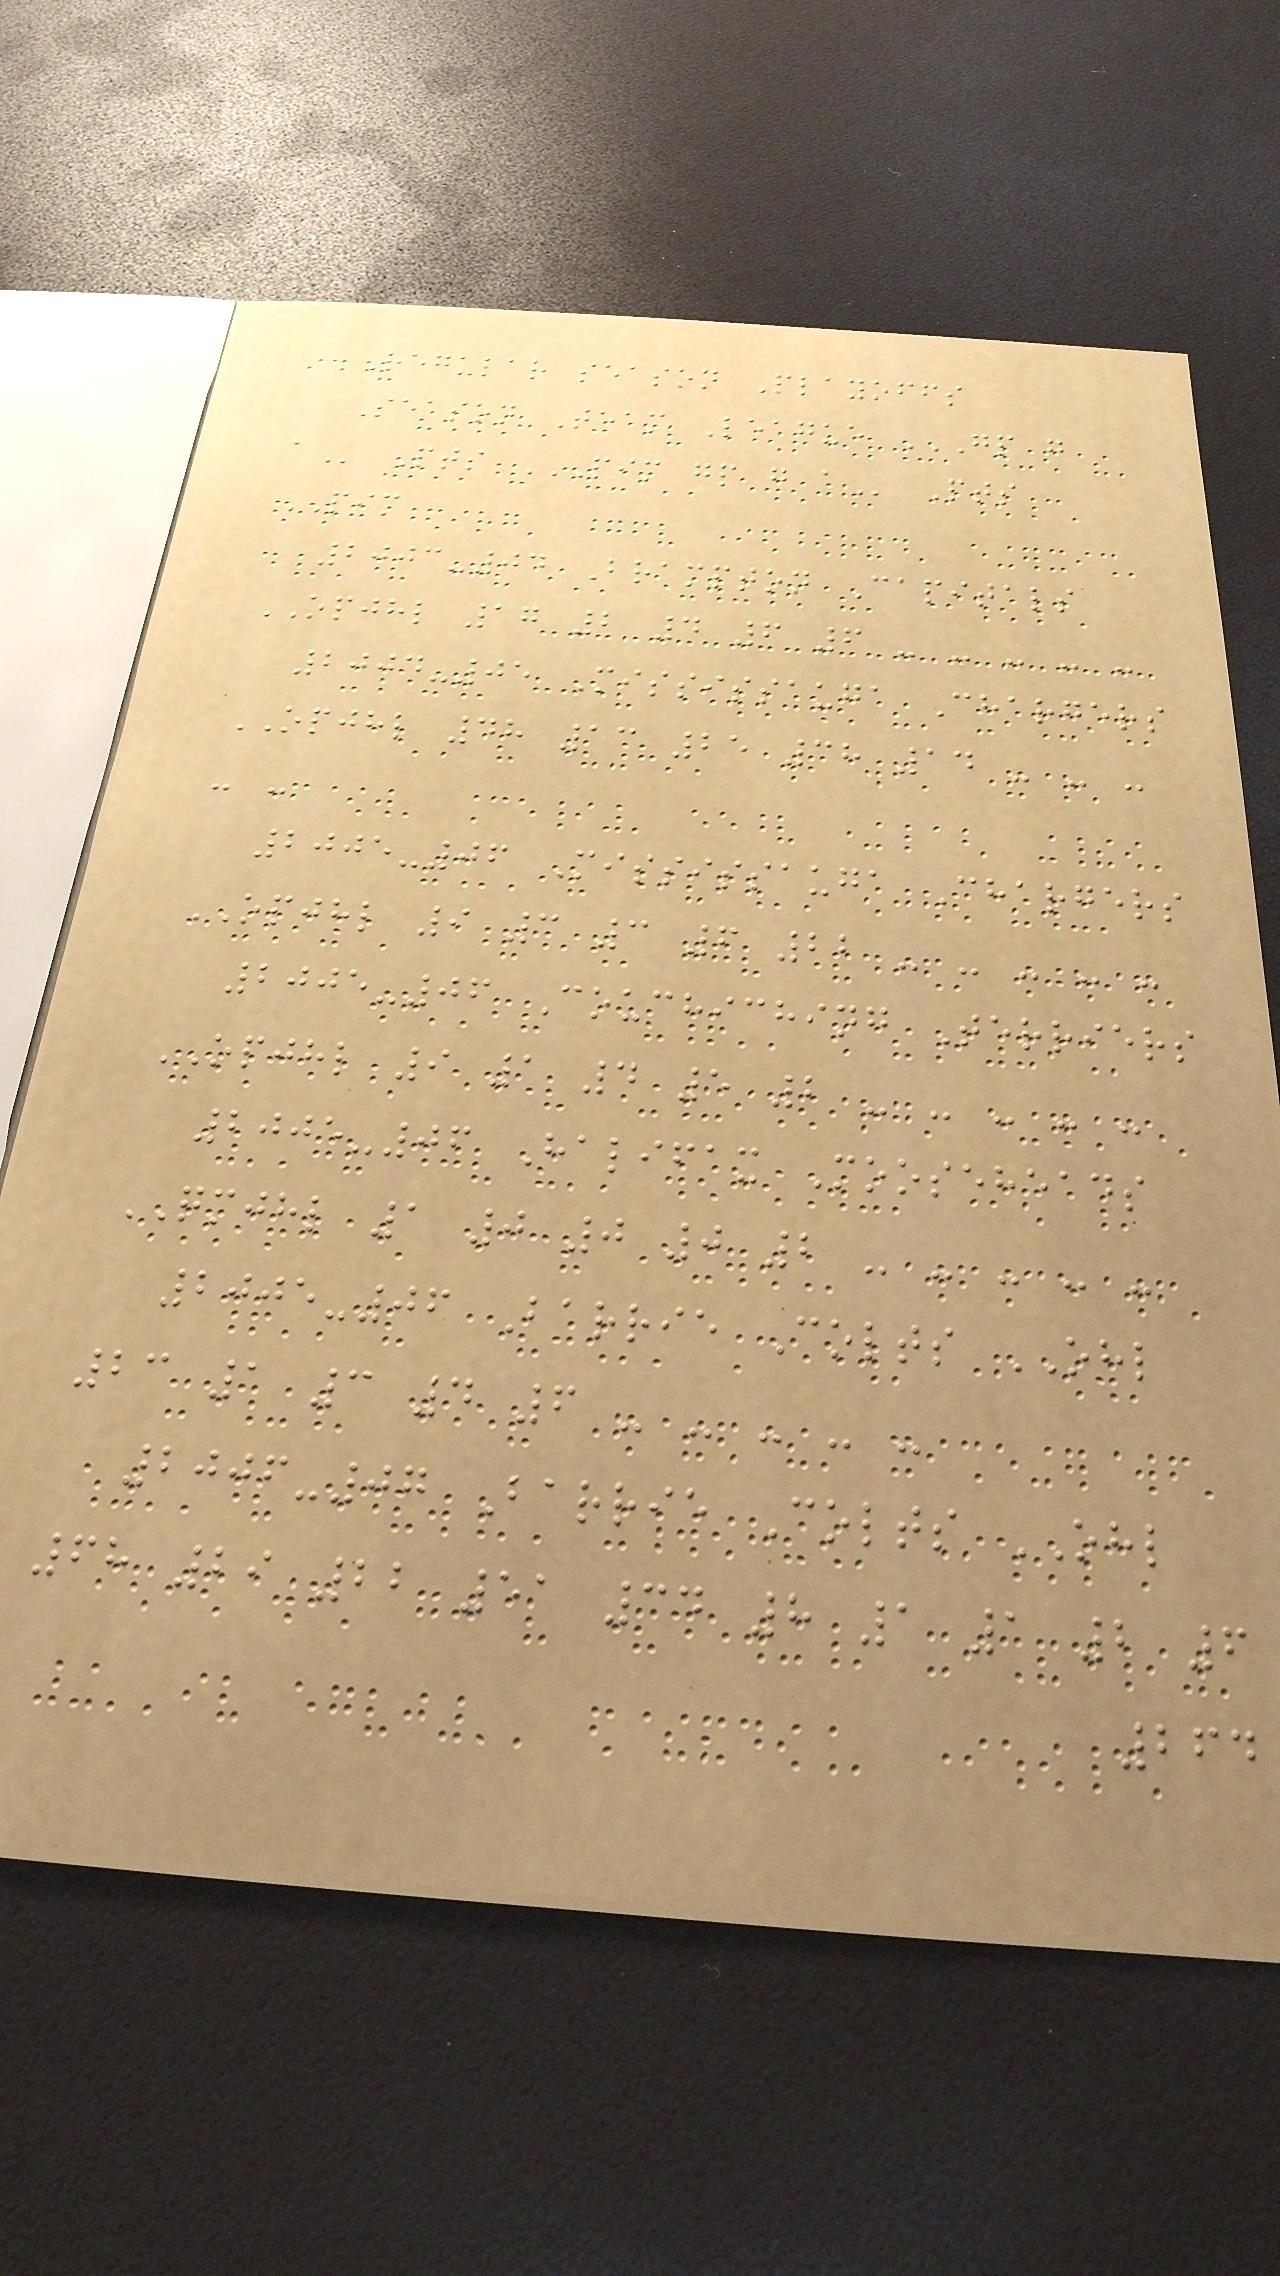Regular season Playoffs
Season Team League GP G
A Pts PIM GP G A Pts
PIM
2003-04 Brampton Capitals
OPJHL 17 2 4 6 6 - - - - -
2004-05 Mississauga Chargers
OPJHL 48 13 25 38 14 - - -
- -
2005-06 Mississauga Chargers
OPJHL 9 3 3 6 22 - - - - -
2005-06 Couchiching Terriers
OPJHL 9 1 4 5 2 - - - - -
2005-06 Halifax Mooseheads
QMJHL 1 0 0 0 2 - - - - -
2005-06 Barrie Colts OHL
23 1 3 4 6 - - - - -
2006-07 Barrie Colts OHL
68 29 22 51 34 8 1 1 2 6
264
